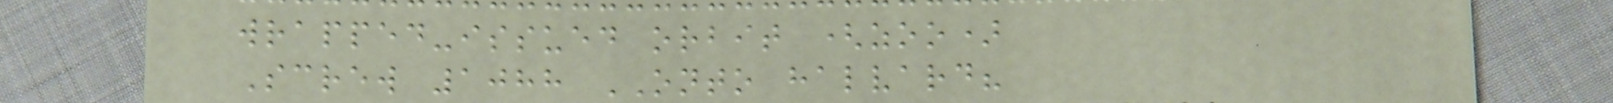wrapped-issued orbit (zoo)
Screw 1088 ONTO halvard?
